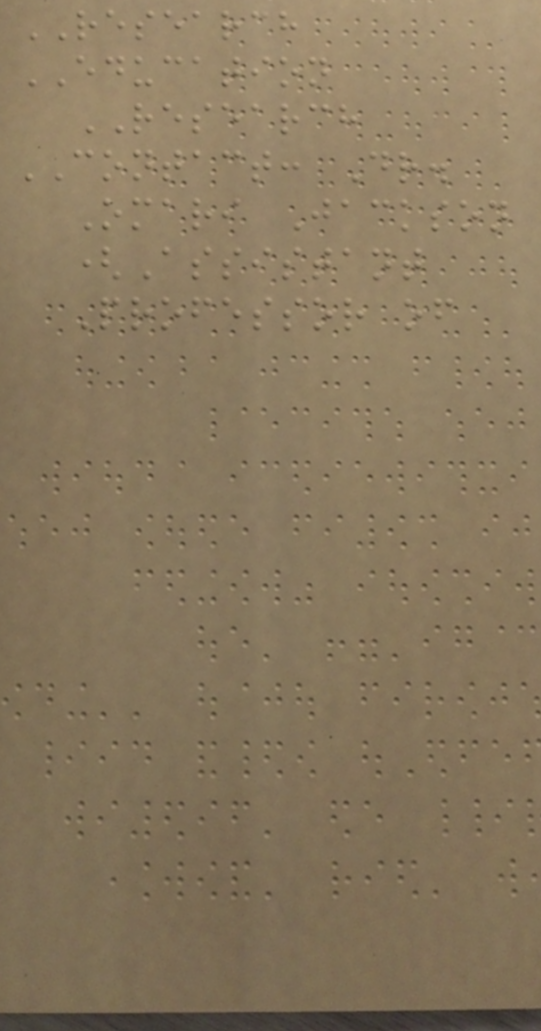RESEARCH
EDUCATION
RESEARCH
CONTACT: Dr.
Omari Jackson
(Assistant
Professor of
